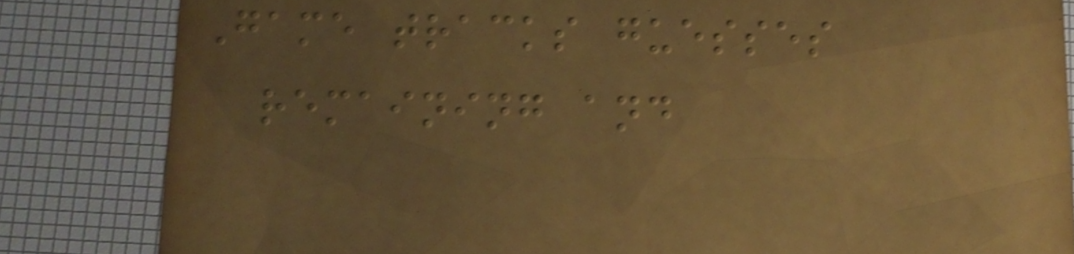Game tracks guesses
remaining and
